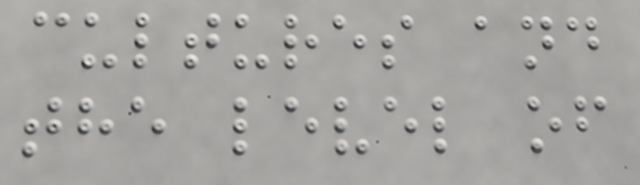cultures and
the level of
